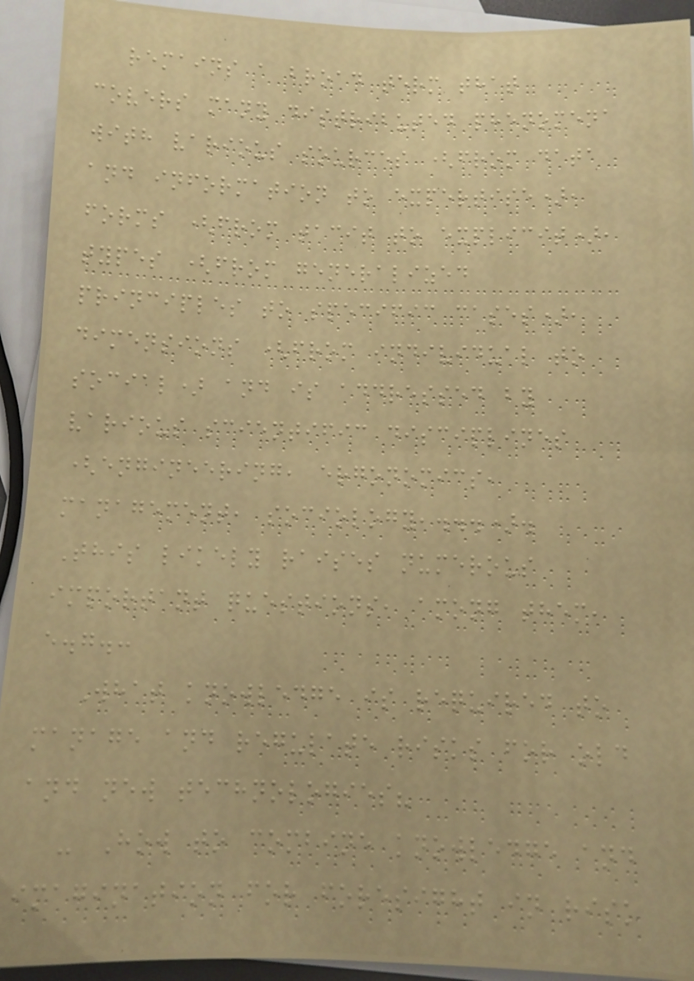remains a broad term that
covers many distributed phenomena
with various sources (from data
and information to expertise),
forms (from tacit to explicit),
types (from generalized
principles to specific cases),
dimensions (from individual to
social) and is addressed by
various scientific disciplines
(engineering, ergonomics,
management, sociology,...).
This likely raises numerous
important questions, among them,
e.g.:
What knowledge is required to
manage and regulate risks for old
and new technologies?
- How to combine knowledge and
imagination for foresight in risk
